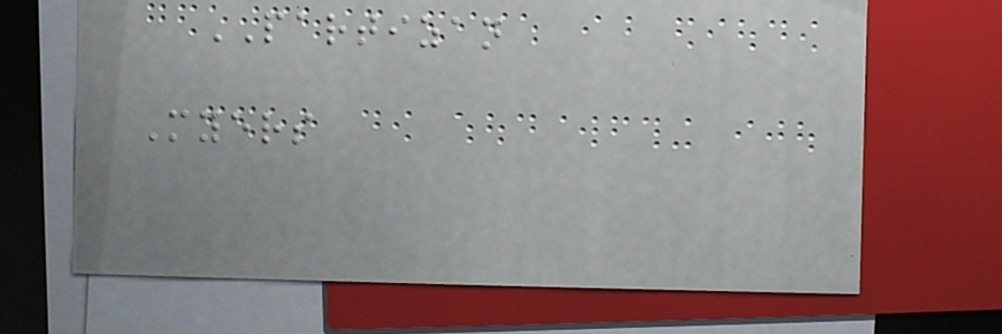PARTIZAN
Myers
